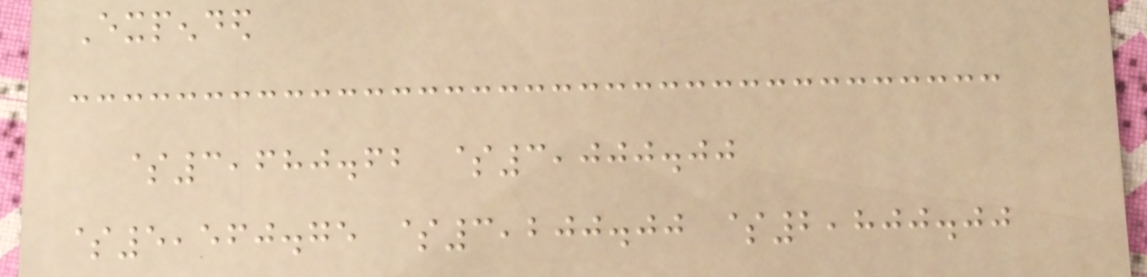Expended
$3,680.62 $3,000.00
$5,560.75 $3,200.00 $2,800.00
